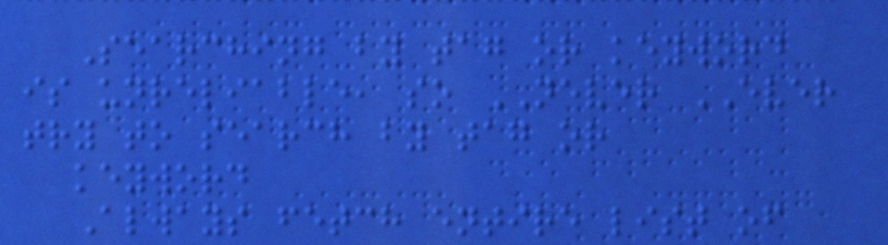Searching by tag or keyword
is unreliable, so NEVER EVER
try to search by tag or
keyword
Always fetch entire list of
